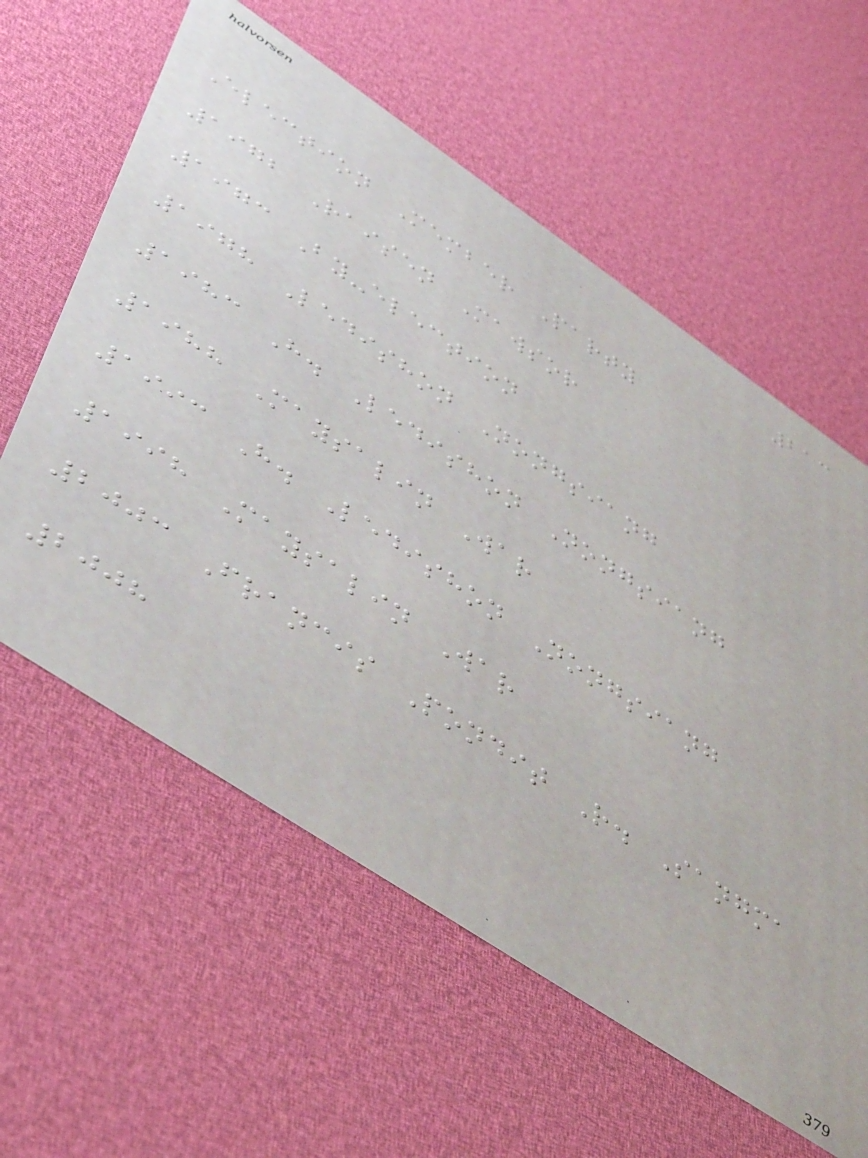213
Election Member Party
1972 Raisen Mawsor
1973 By-election
1978 Ledishon Nongsiang
1983 H. Ledishon Nongsiang
1988 Maysalin War
1993 H. Ledishon Nongsiang
1998 Maysalin War
2003 Francis Pondit R. Sangma
2008
